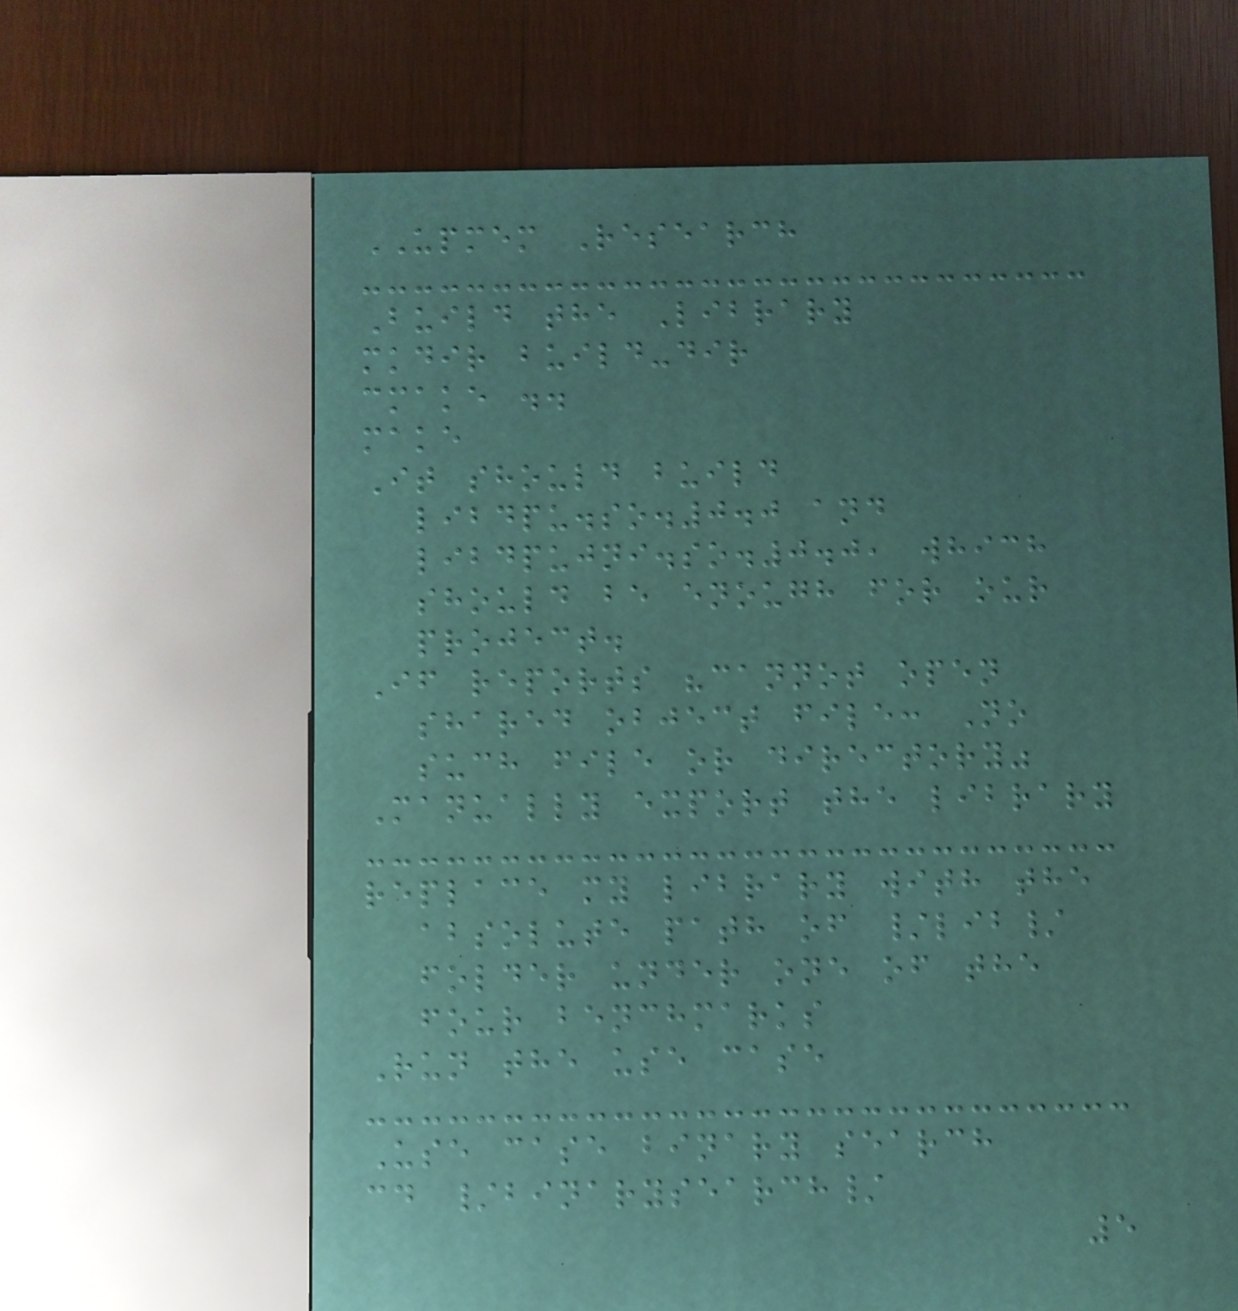UPMEM Research
Build the Library
mkdir build-dir
cmake ..
make
It should build
libdpu.so.0.0 and
libdpujni.so.0.0, which
should be enough for our
project.
If reports "cannot open
shared object file: No
such file or directory"
Manually export the library
replace my library with the
absolute path of /lib/
folder under one of the
four benchmarks
Run the use case
Use case binary search
cd /binarysearch/
5
